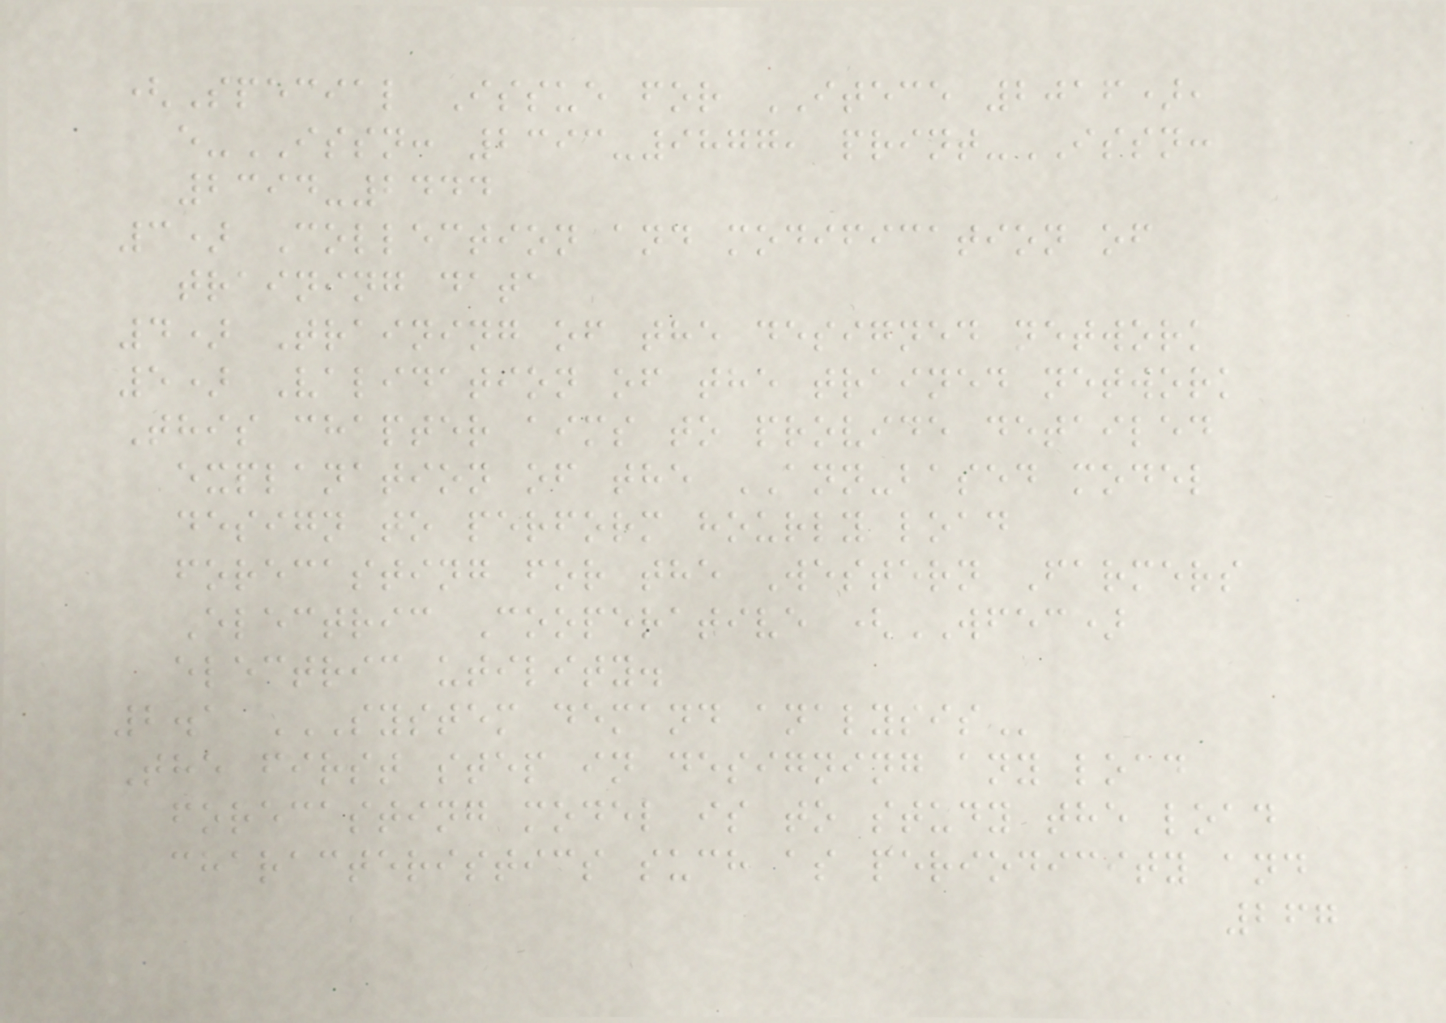(Special Issue for ITECE 2016),
e-ISSN: 2393-9877, print-ISSN:
2394-2444
3) Collection and modification of
training data
4) Training of the designed network
5) Validation of the trained network
This chapter aims to provide detailed
explanation of the ANN-based model
design to perform hourly load
forecasting for the Western Farmers
Electric Cooperative (WFEC)
electric utility.
2.1 SYSTEM DEMAND ANALYSIS
The first step in designing any load
forecasting model is to study the load
characteristics such as periodicity and
267
